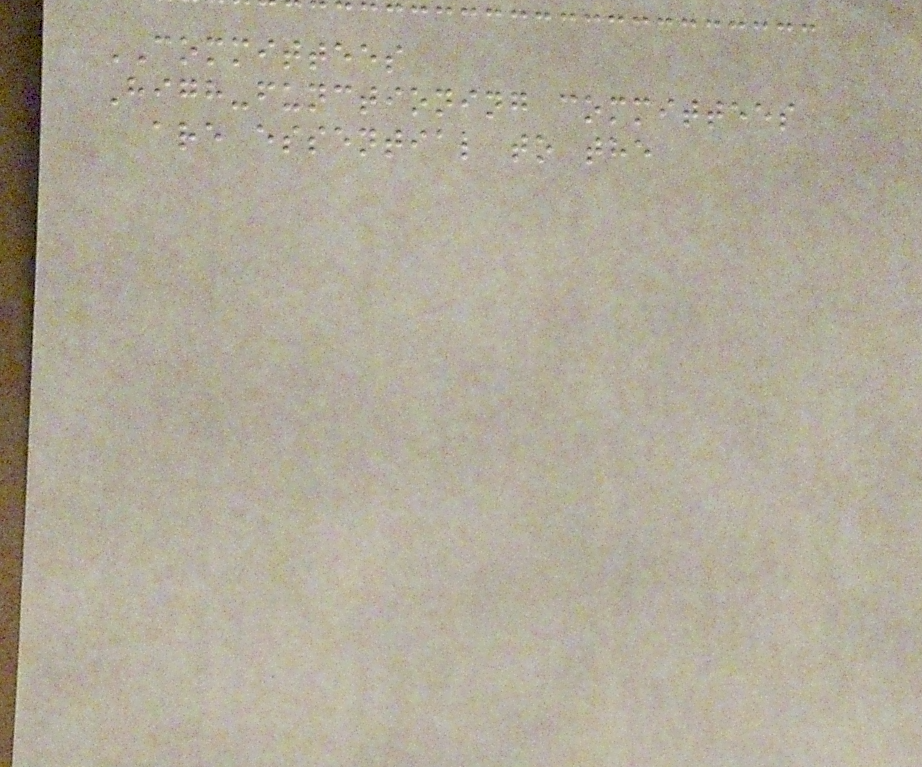COMMITTEES
High-functioning committees
are essential to the
